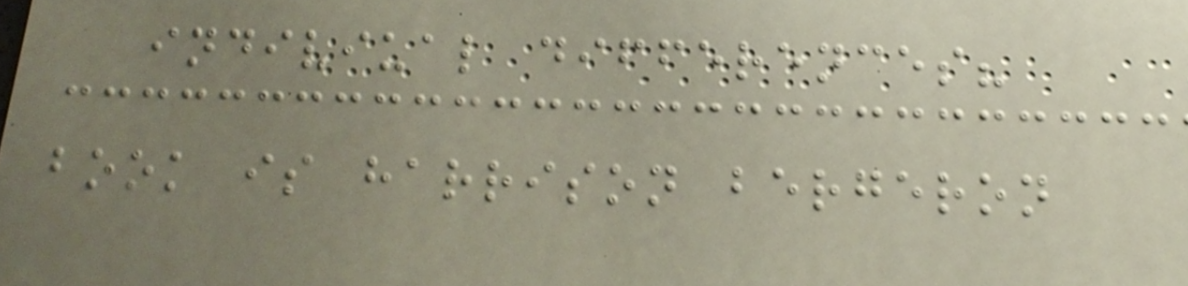indiviual differences?
book is harrison bergeron
